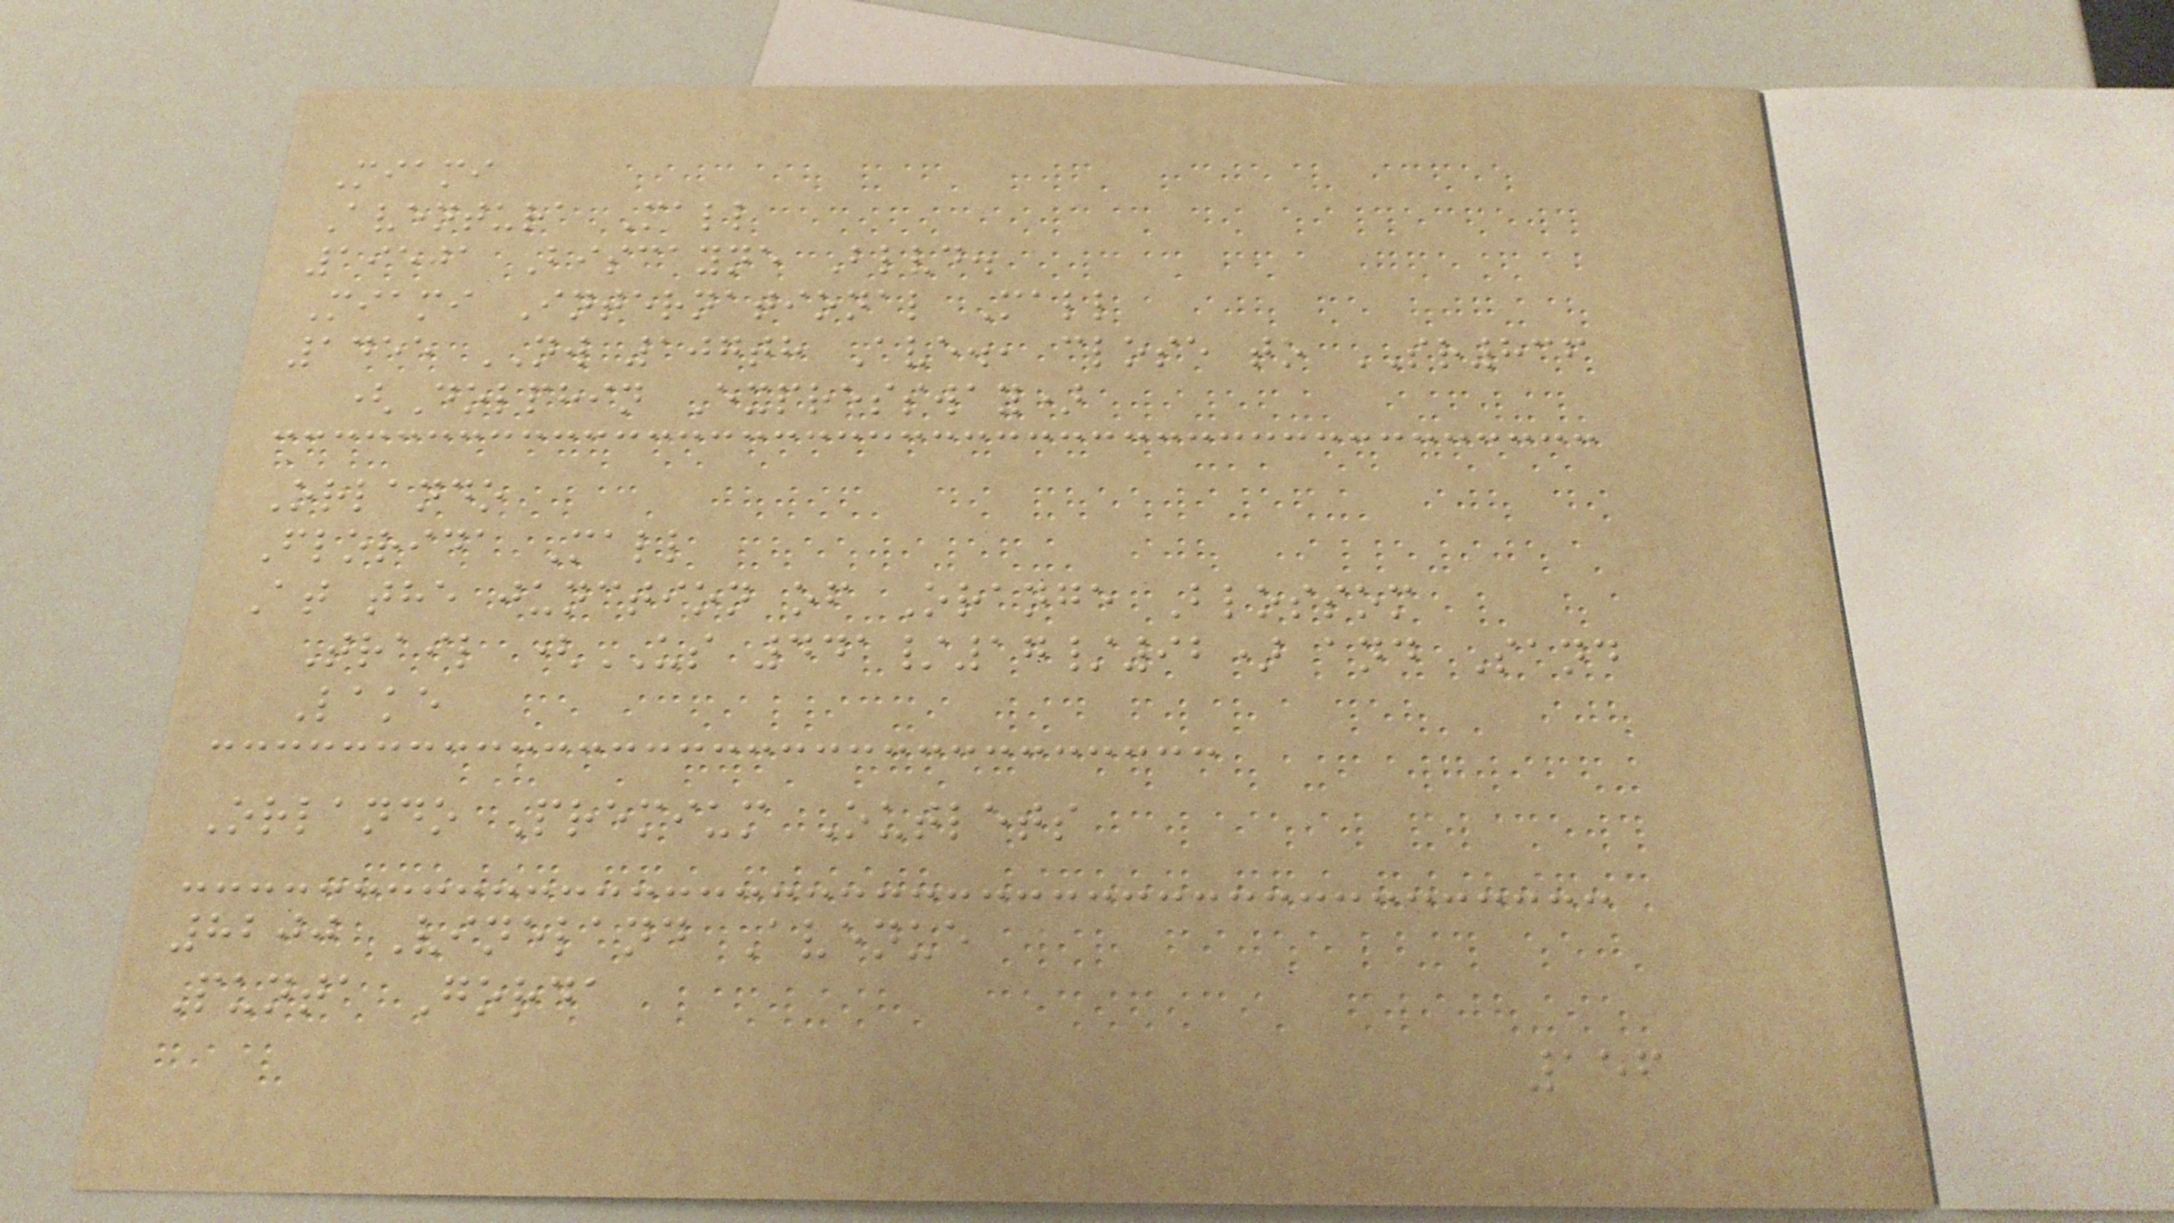Miami
Aventura Mall
19501 Biscayne Blvd.
Miami International Mall
1455 NW 107th Ave., close to SR836
(Dolphin Expressway)
Orlando
Florida Mall
At the junction of Orange Blossom
Trail (US 441/17/92) and Sand
Lake
Orlando Premium Outlets
8200 Vineland Avenue
Punta Gorda
156
